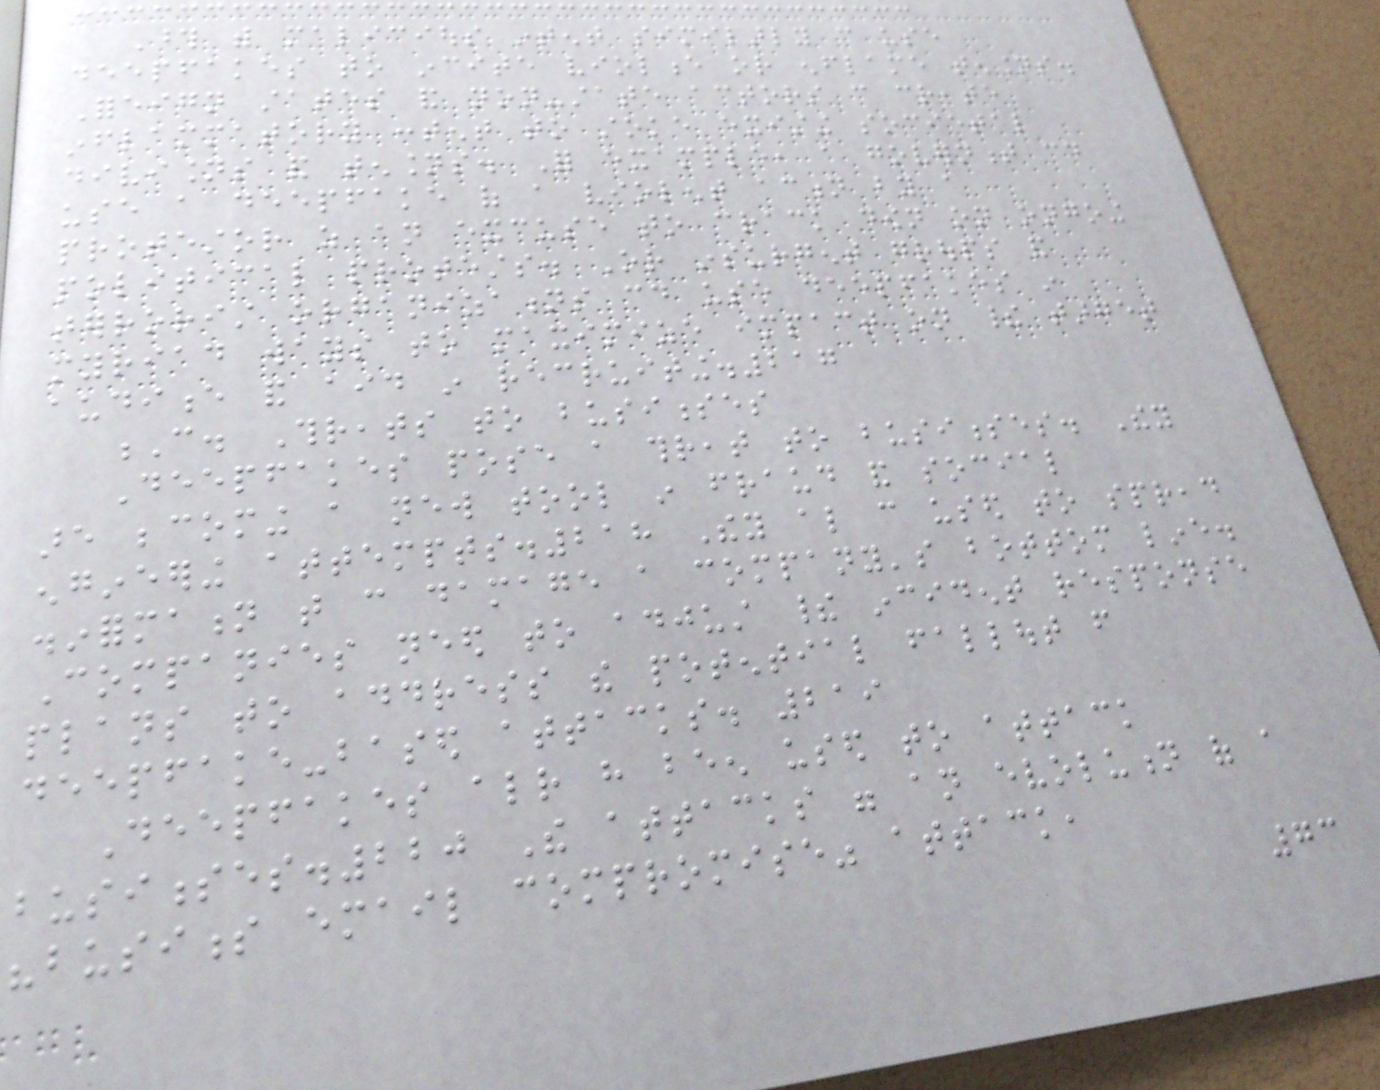Those with malicious intent similarly can use
deepfakes to incite violence or enflame tensions.
Foreign states and non-state actors can create
inflammatory content to stoke existing societal
divisions and tensions. For example, a government could
use a deepfake of a violent action by a
protestor as an excuse to crack down on ongoing
political protests. Or insurgent groups and
terrorist organizations could use deepfakes in
myriad ways to maximize impact on their target
audience and aid in recruiting.217
C. Threats to businesses
Deepfakes pose a threat to businesses. They
are becoming a new tool in fraud and social
engineering attempts.218 They also can used to spread
disinformation that can damage a company's bottom line.
Companies need to adjust their incident response
plans to address the potential fallout from
deepfake-based attacks. 219
Deepfakes already have been used to attack
businesses.220 The attacks were an evolution of a
"business email compromise" attack,
73
